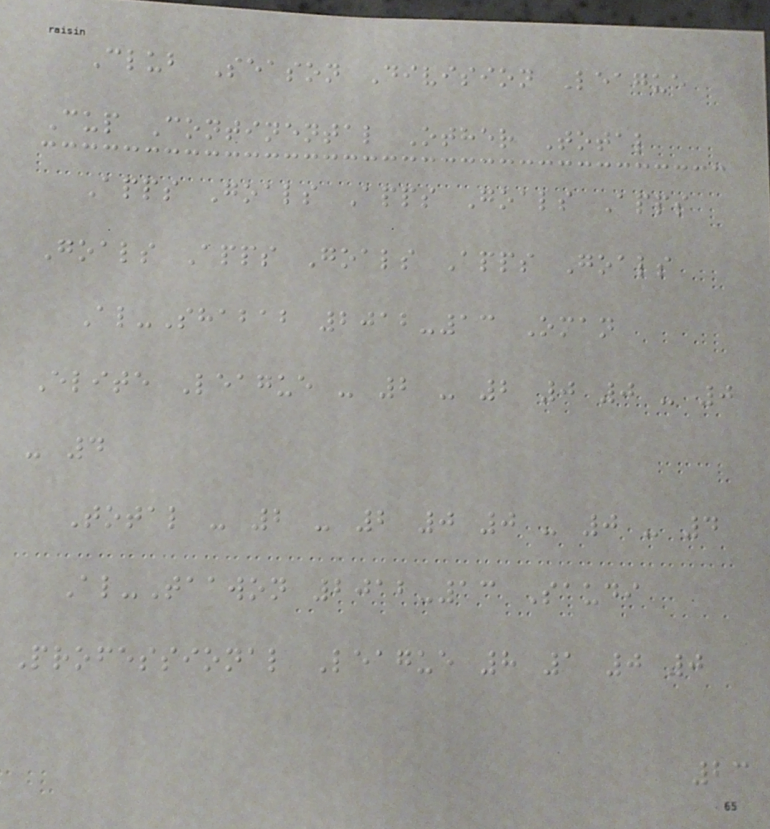Club Season Division League
Cup Continental Other Total
Apps Goals Apps Goals Apps
Goals Apps Goals Apps Goals
Al-Shabab 2012-13 Oman
Elite League - 2 - 2 0 0 - 0
- 4
Total - 2 - 2 0 0 - 0 - 4
Al-Taawon 2012-13 Saudi
Professional League 8 1 0 0
23
